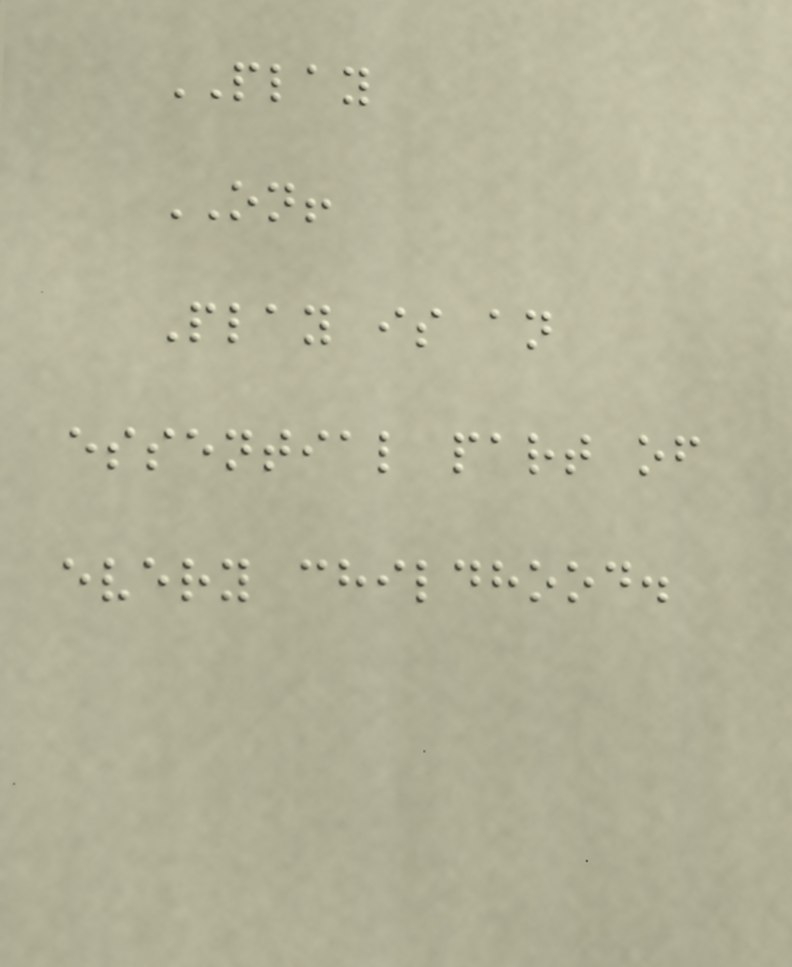PLAY
ON!
Play is an
essential part of
every childhood.
